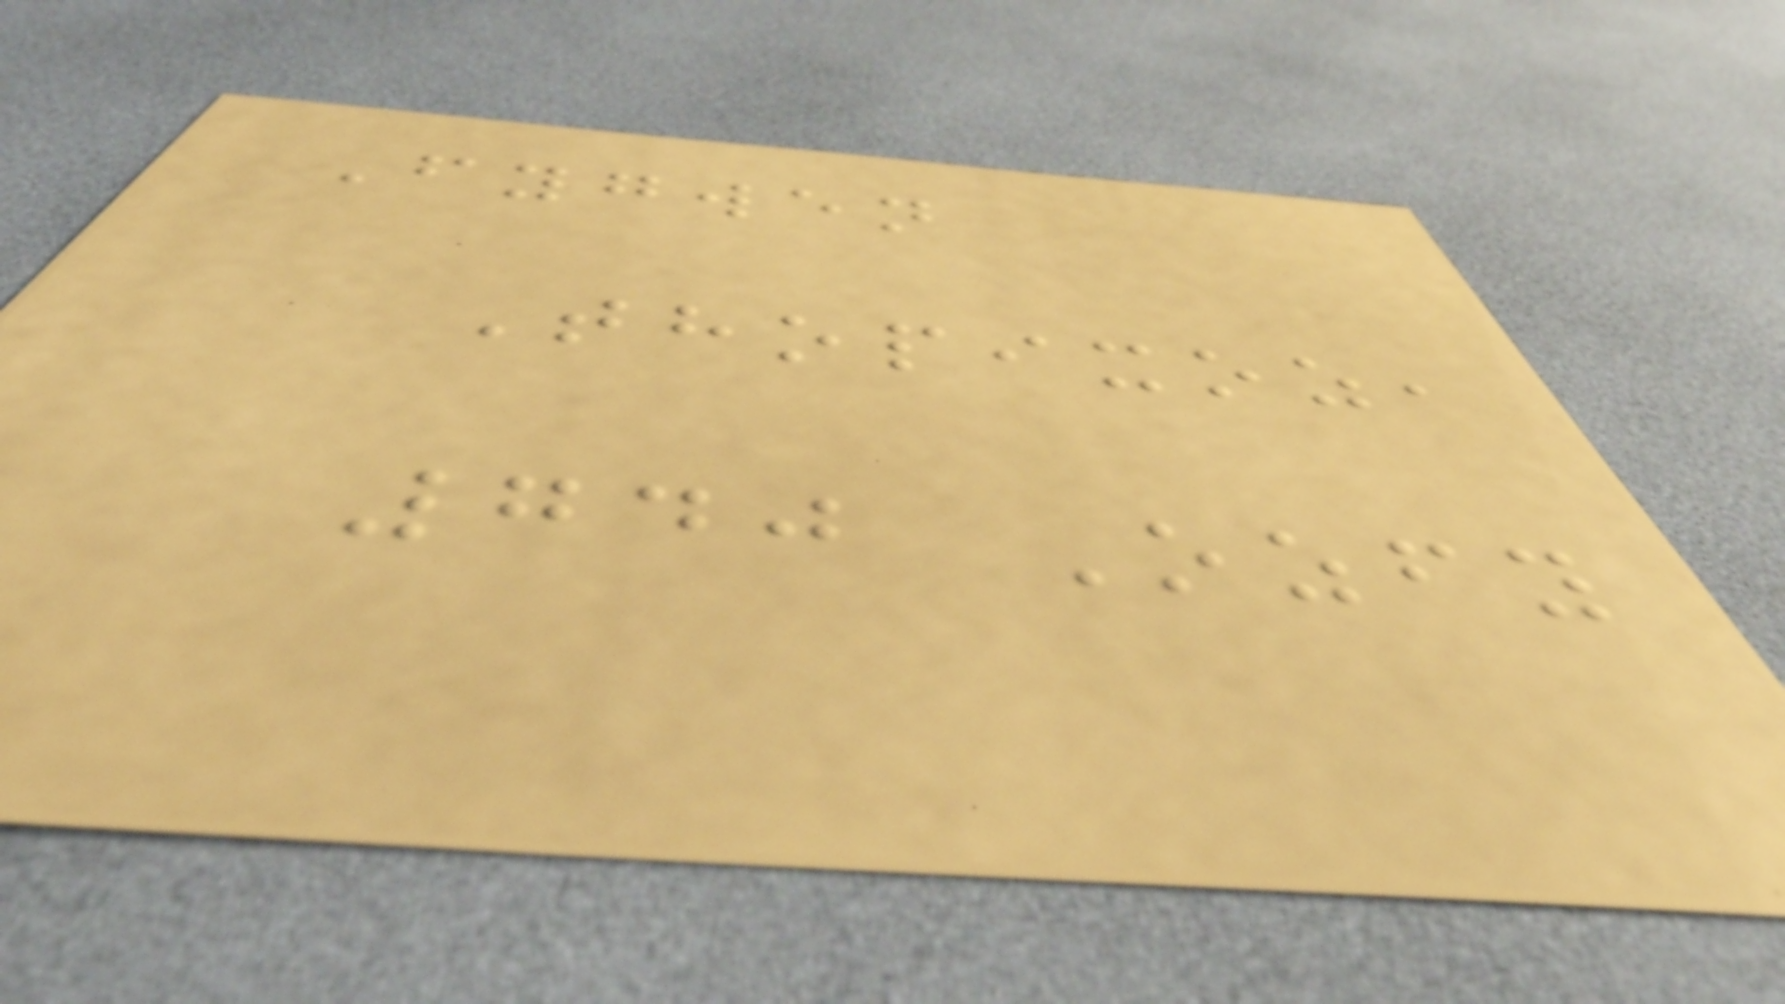Fygwen
Thopixoz,
740 Ozfy
